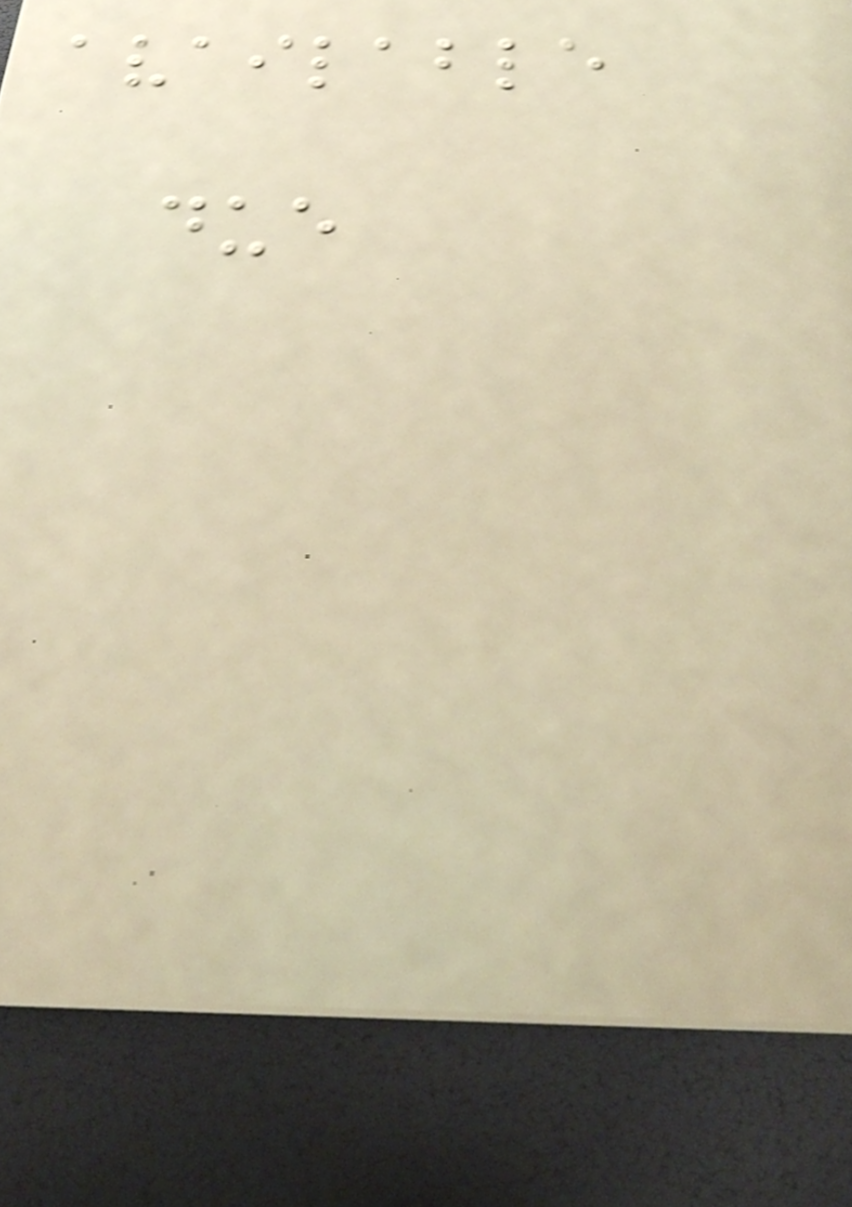available
due
